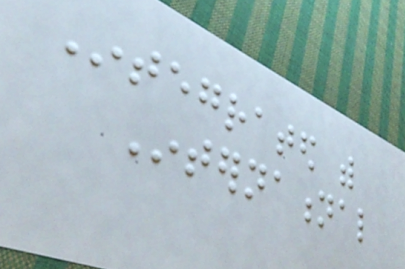Integrated with
International
